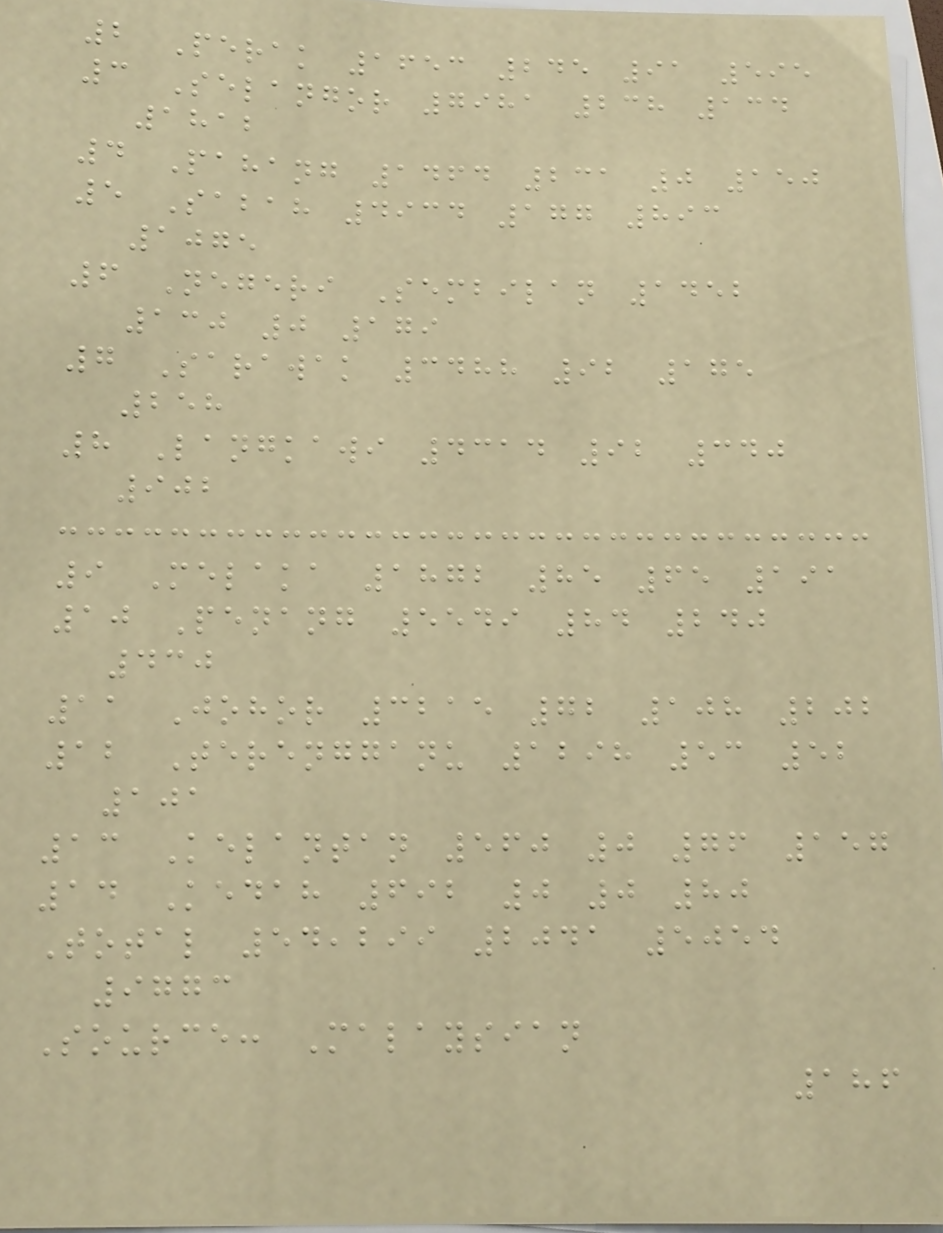2 Perak 1653 245 91 595
3 Selangor 7981 238 134
1812
4 Pahang 1464 231 0 150
5 Sabah 4934 177 893
1075
6 Negeri Sembilan 1452
130 0 179
7 Sarawak 3488 92 175
258
8 Langkawi 4314 92 340
902
9 Melaka 1872 85 65 191
10 Penang 5549 84 240
430
11 Johor 3215 72 108 202
12 Terengganu 1298 53 52
101
13 Kelantan 560 0 76 157
14 Kedah 692 0 0 80
Total 54,299 2041 5054
9773
Source: Malaysian
186
